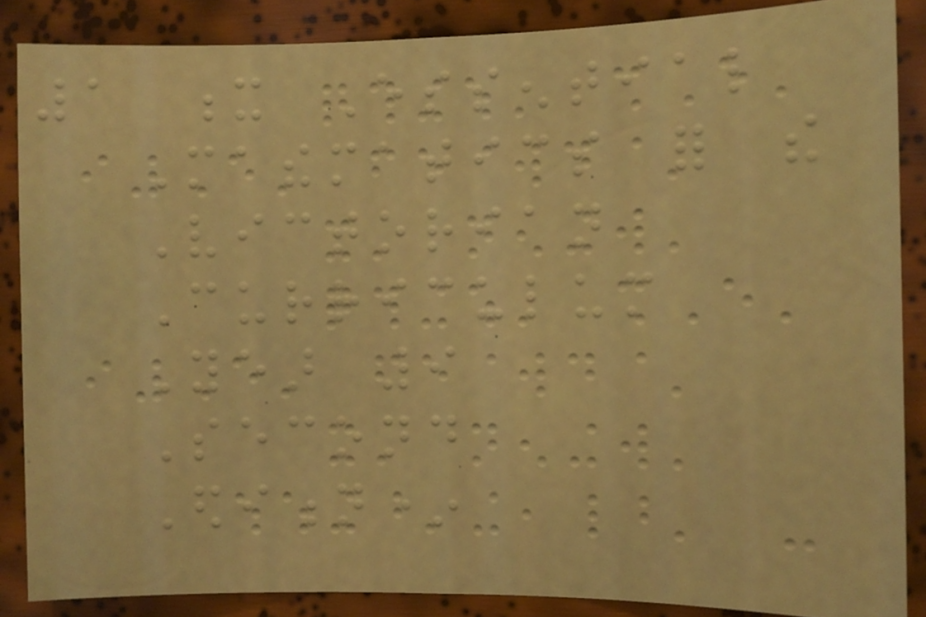1 x Essential
Mathematics for the
Victorian
Curriculum
Year 9
Second
Edition*
